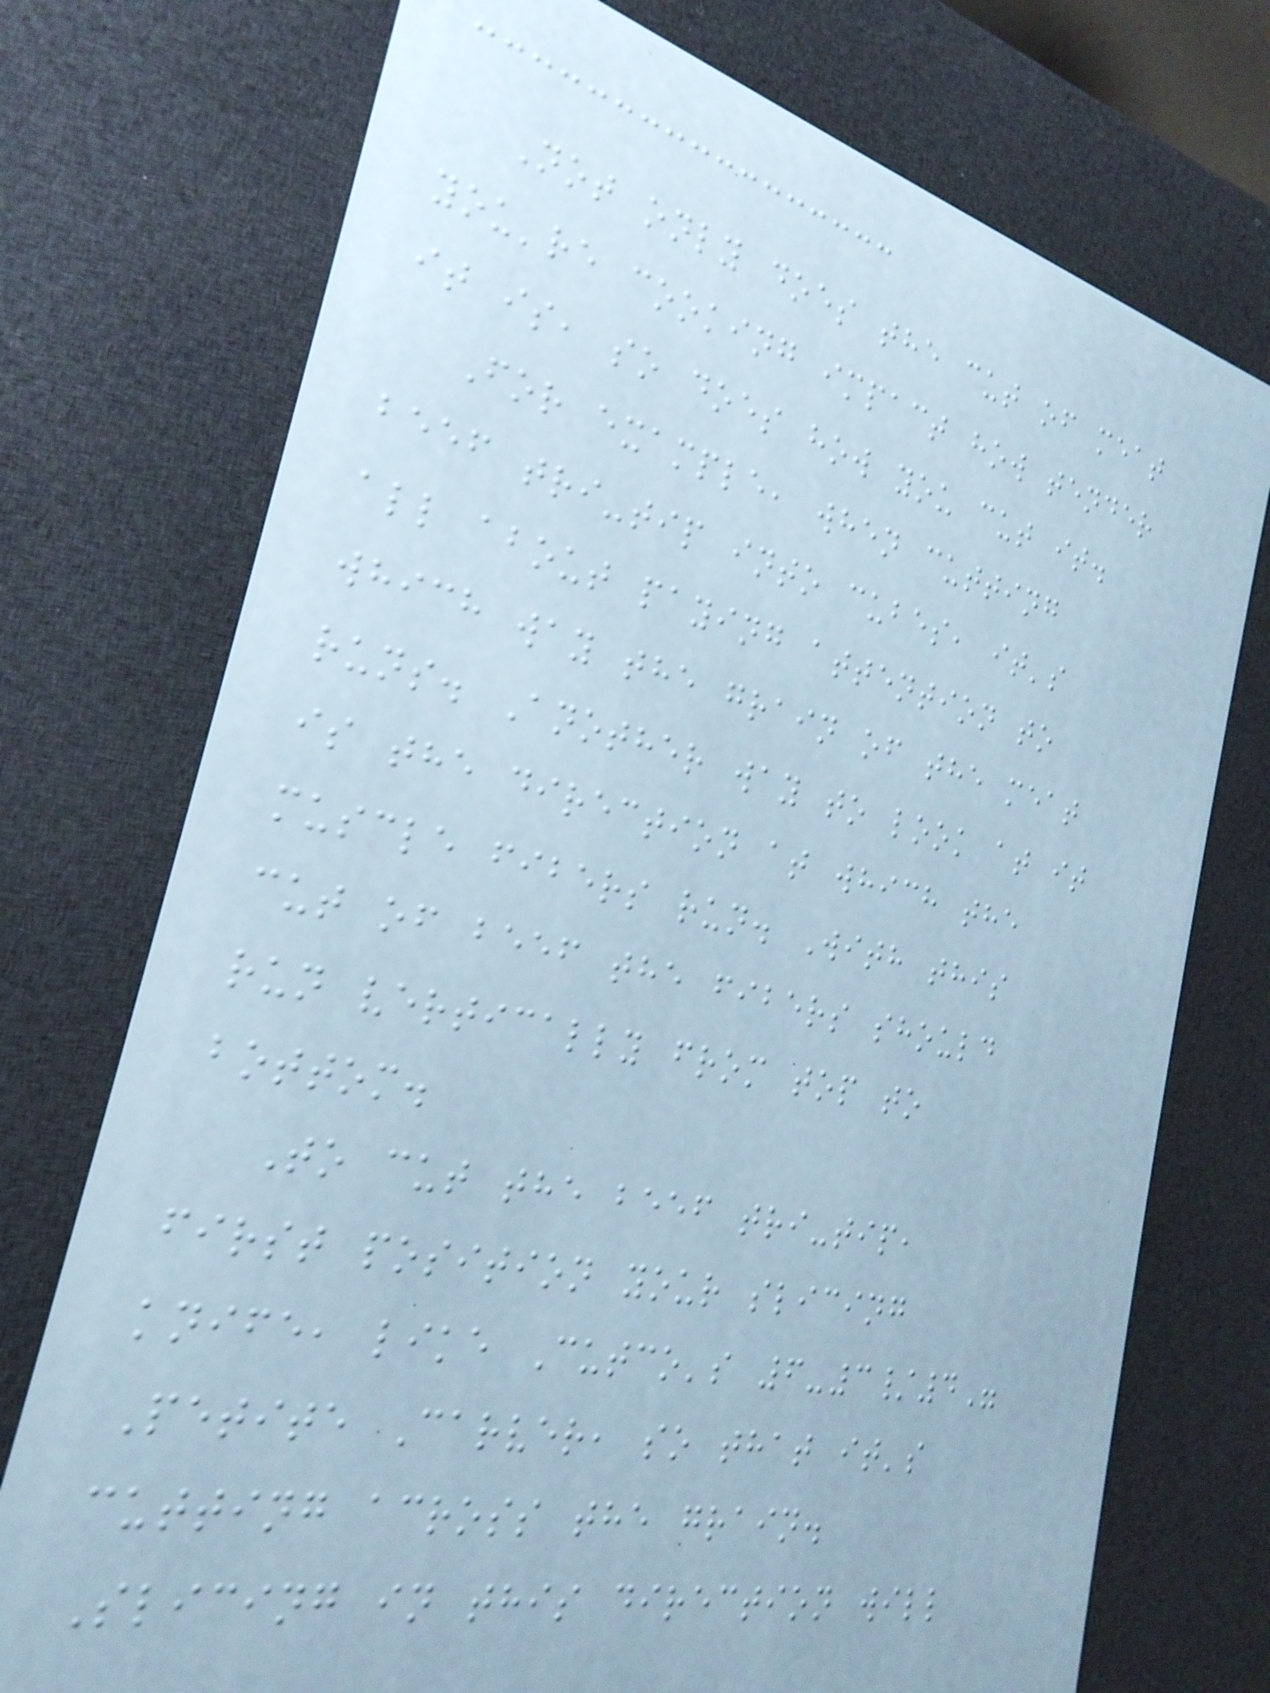Not only does the cut of meat
you're cooking impact how tender
it is, so does how you cut it.
For example, when cutting
beef tri-tip into cubes, it's
all about paying attention to
which way the grain of the meat
runs. Another way to look at it
is the direction at which the
muscle fibers run. With this
cut of beef the fibers should
run vertically from top to
bottom.
To cut the beef tri-tip,
first position your slicing
knife, like Cutco's 6-3/4"
Petite Carver, so that it's
cutting across the grain.
Slicing in this direction will
